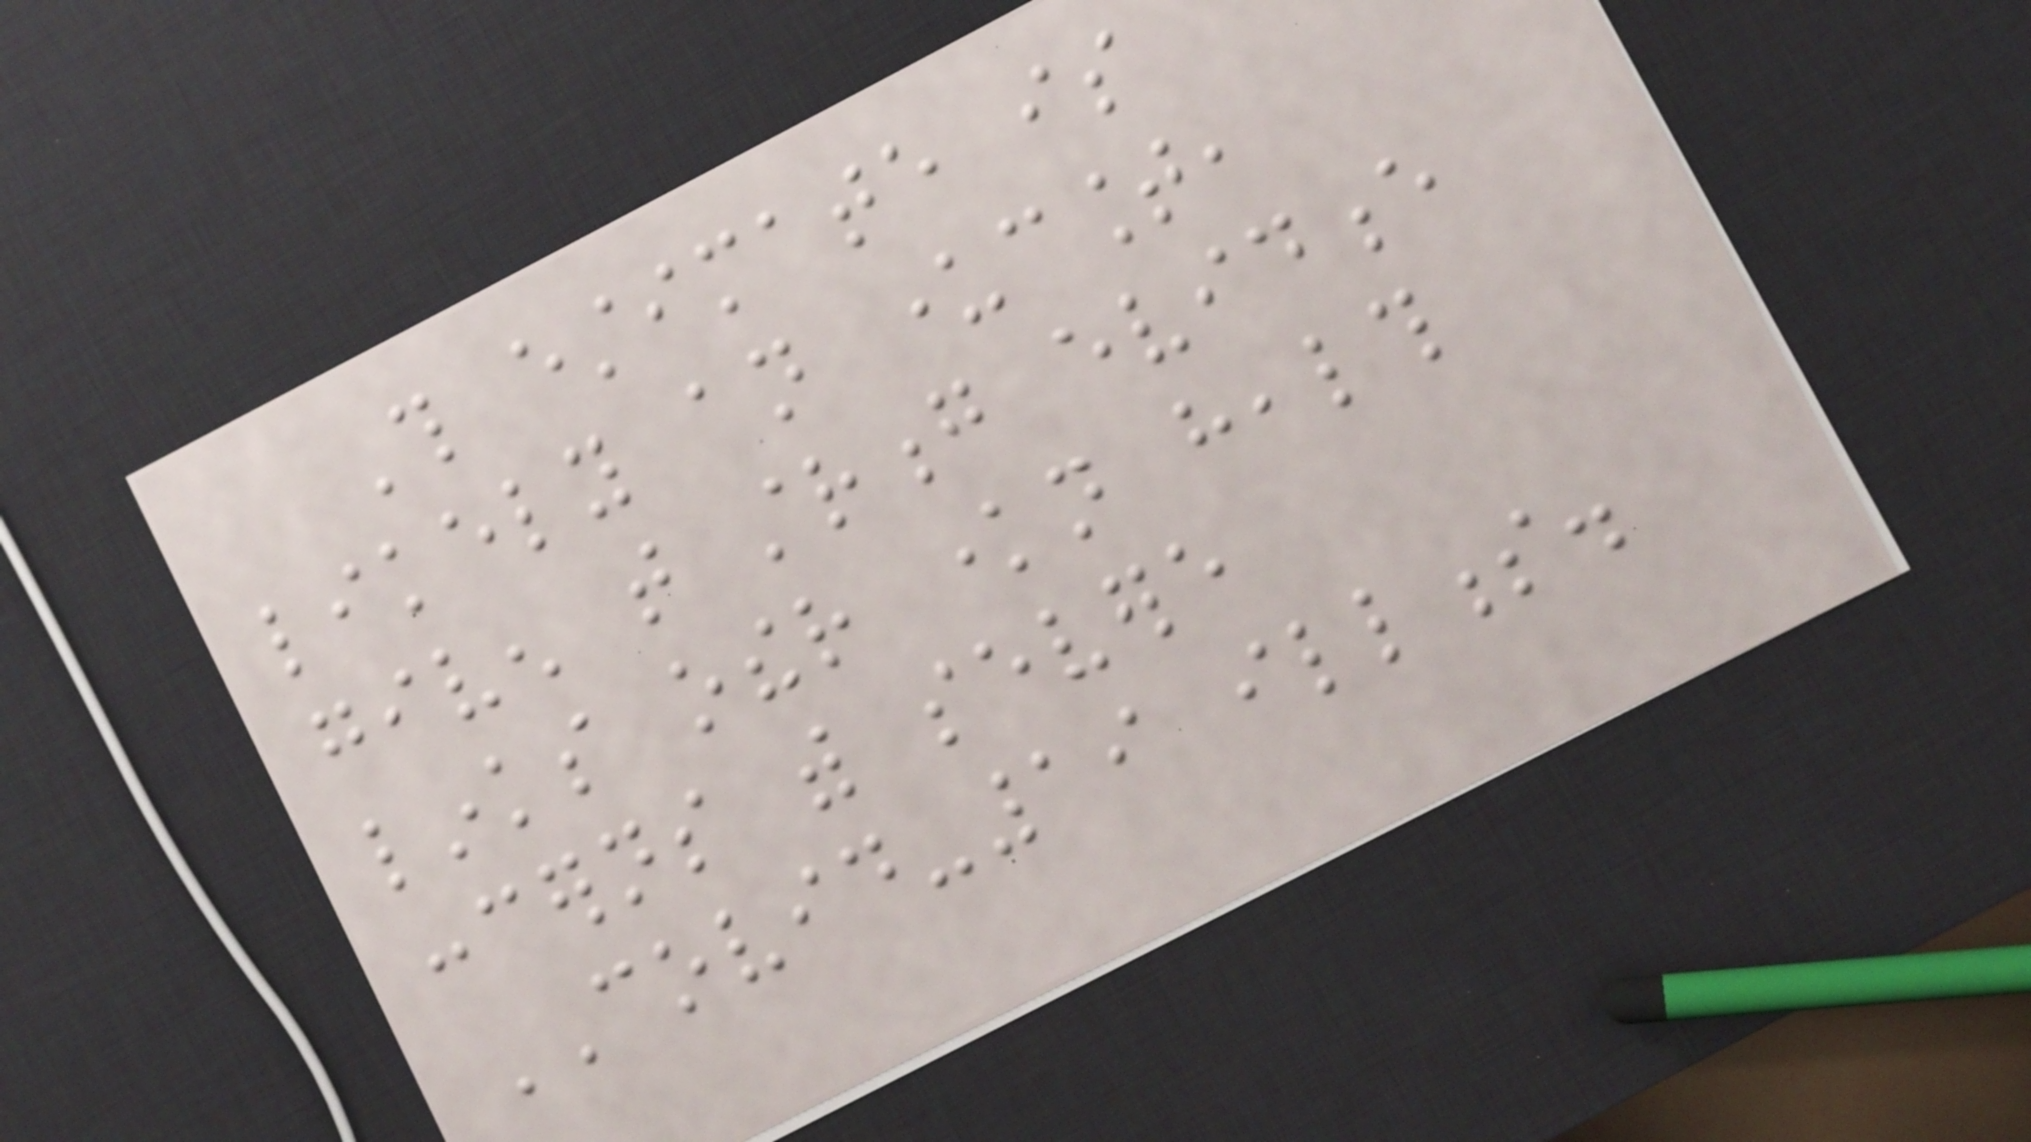This estimate is
likely an undercount,
given that strong evidence
links other known health
concerns with severe
COVID-19 illness.
